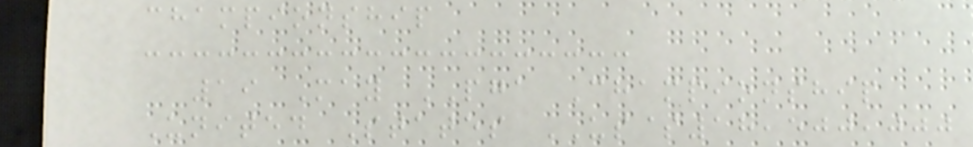championship
19 May PGA Championship
United States US$18,500,000
